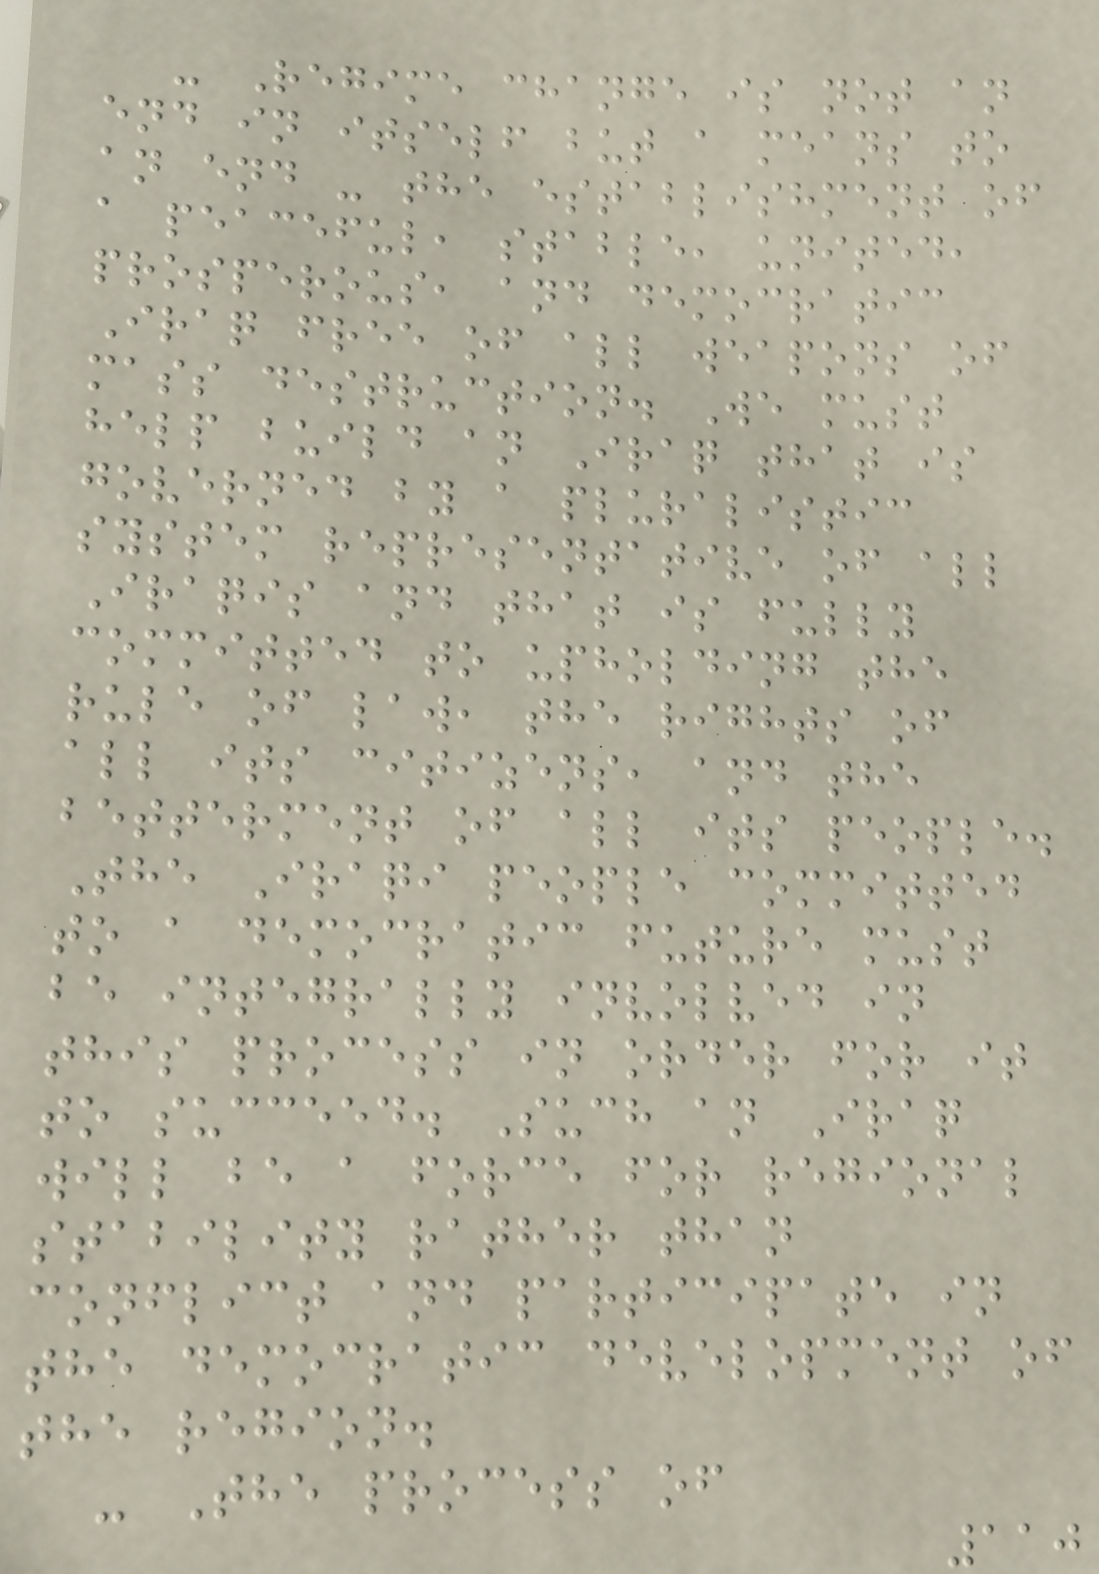- Regime change is not an
end in itself but a means to
an end - the establishment of
a peaceful, stable, united,
prosperous, and democratic
Iraq free of all weapons of
mass destruction. We must
help build an Iraq that is
governed by a pluralistic
system representative of all
Iraqis and that is fully
committed to upholding the
rule of law, the rights of
all its citizens, and the
betterment of all its people.
The Iraqi people committed
to a democratic future must
be integrally involved in
this process in order for it
to succeed. Such an Iraq
will be a force for regional
stability rather than
conflict and participate in
the democratic development of
the region.
- The process of
110
